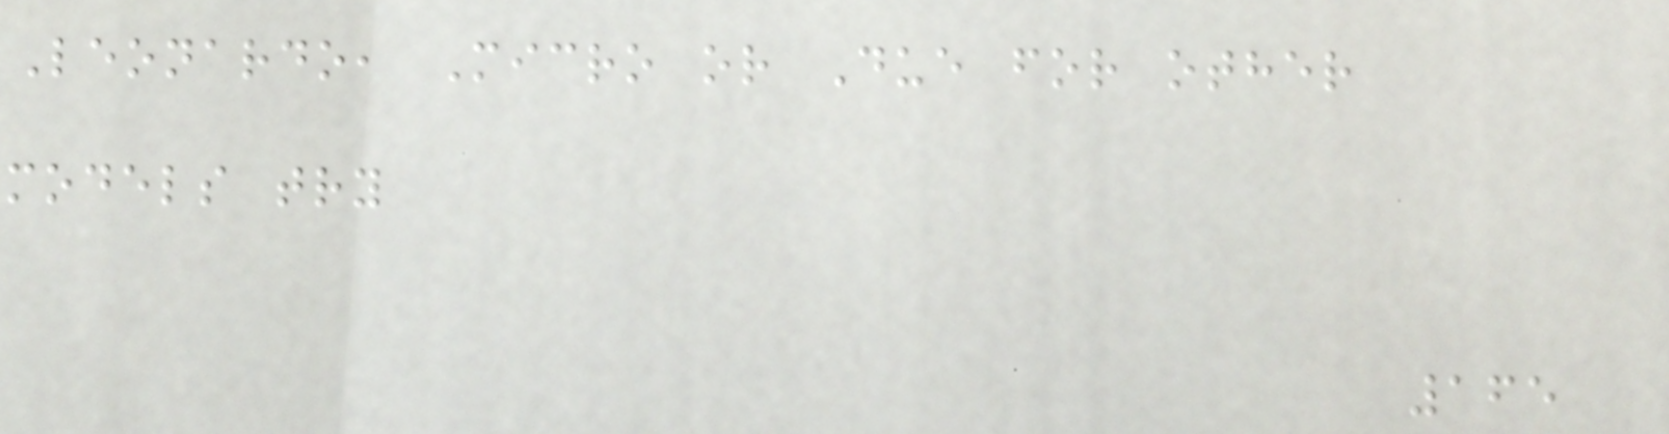Leonardo, Micro or Due for other
models try
165
